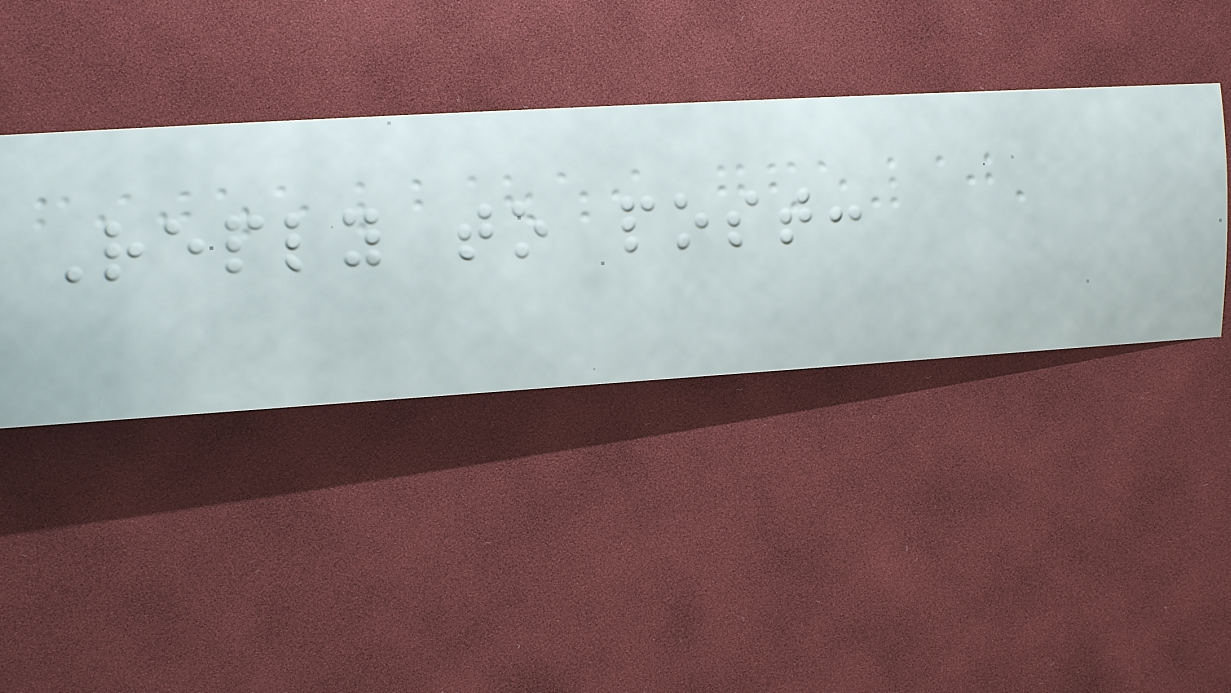Reply to post:
